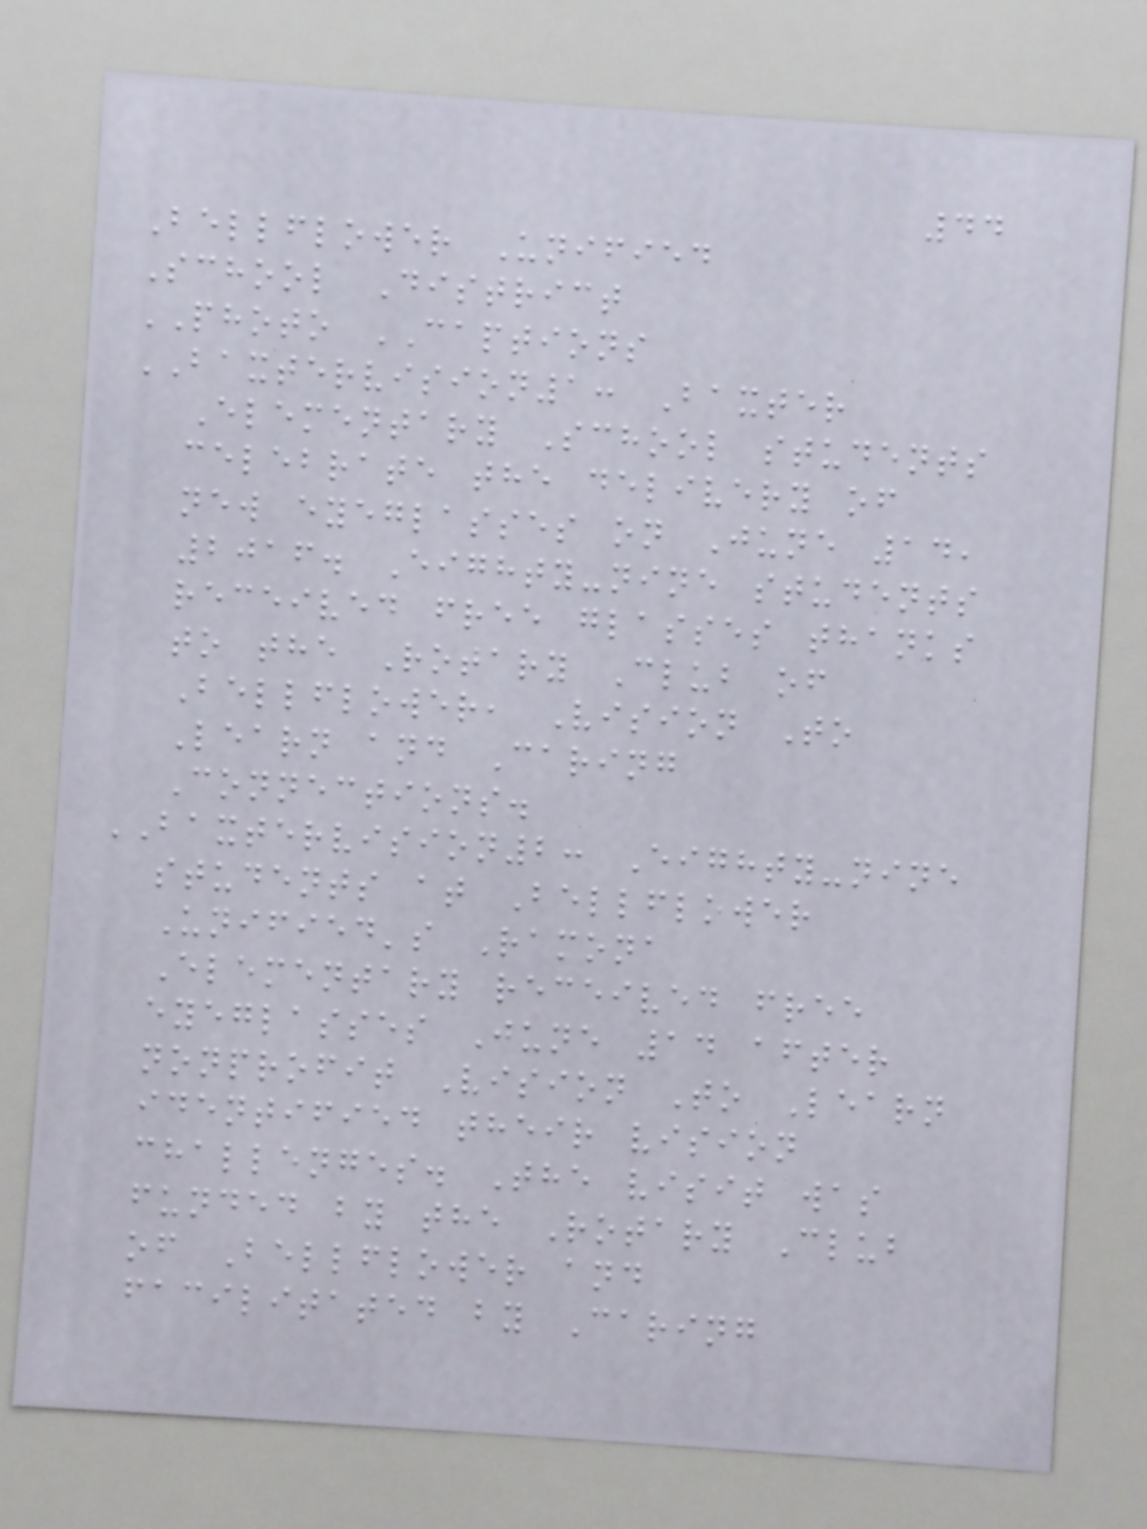44
Bellflower Unified
School District
PHOTO CAPTIONS
BAXTERVISION1: Baxter
Elementary School students
celebrate the delivery of
new eyeglasses on June 14,
2016. Eighty-nine students
received free glasses thanks
to the Rotary Club of
Bellflower, Vision To
Learn and Caring
Connections.
BAXTERVISION2: Eighty-nine
students at Bellflower
Unified's Ramona
Elementary received free
eyeglasses June 14 after
nonprofit Vision To Learn
identified their vision
challenges. The visit was
funded by the Rotary Club
of Bellflower and
facilitated by Caring
